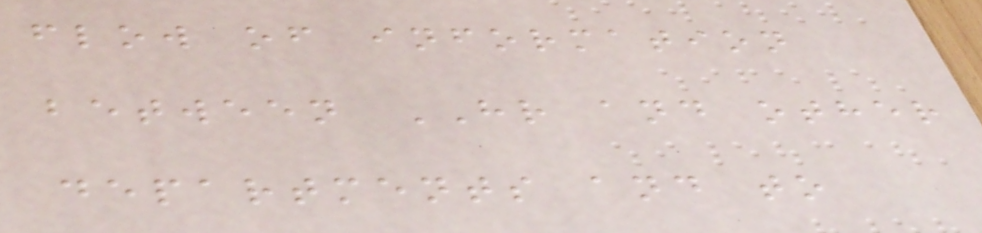flow of information
between HR and other
departments and to
